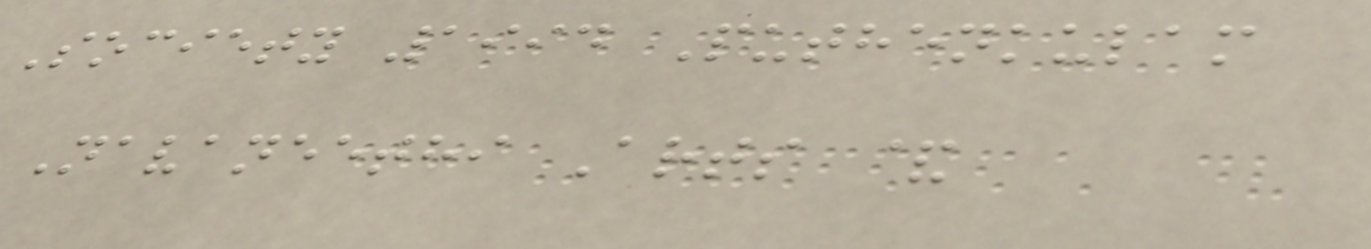Society 1994 Puthenkulam
Navaneethi Arts &
